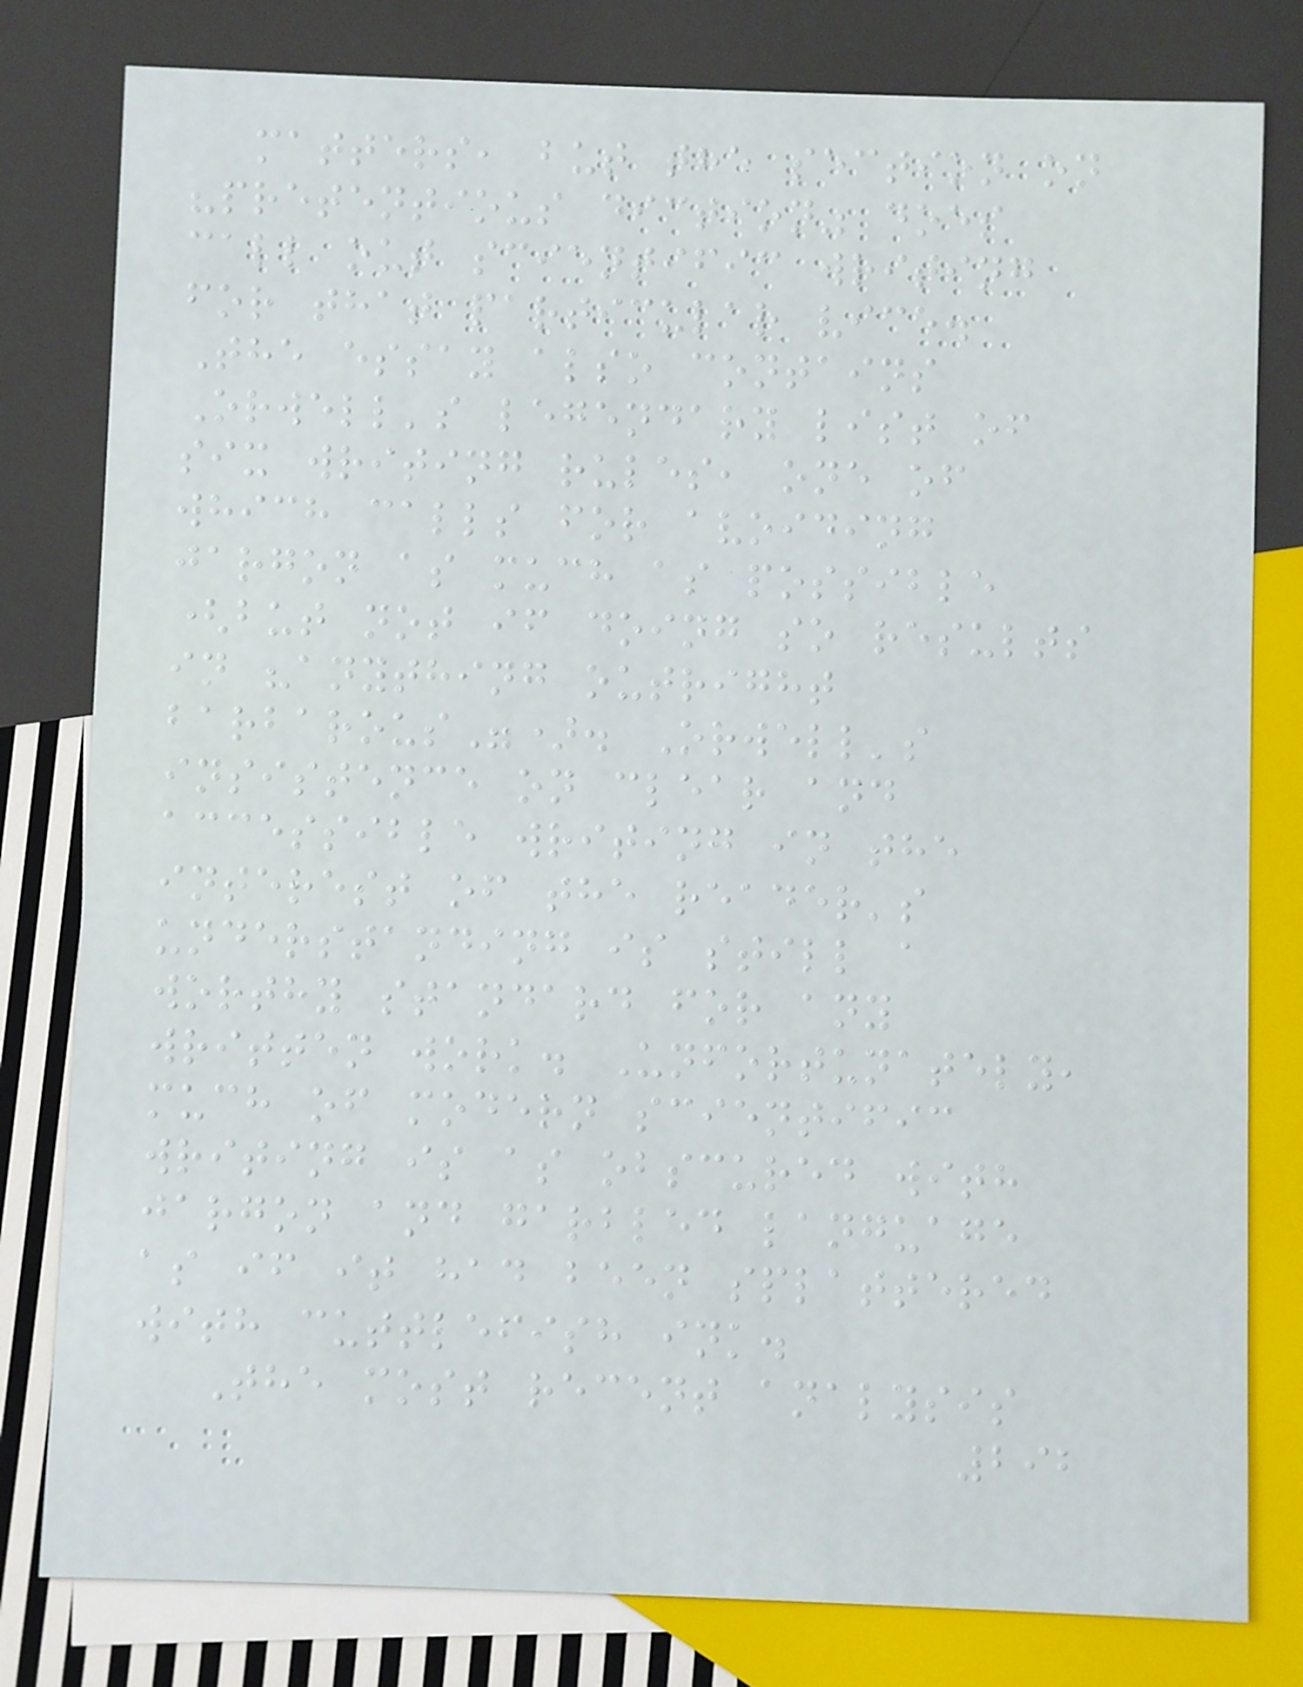matters, but the section on
"pretentious diction" does
call out scientific writing
for that particular vice.
The essay also contains
Orwell's legendary list of
six writing rules, one of
which calls for avoiding
jargon as much as possible
(but not if doing so results
in "anything outright
barbarous"). Orwell's
insistence on clear and
accessible writing in the
interest of the reader's
understanding is still a
worthy standard for any
written work. Unfortunately,
much of modern scientific
writing is as obscured with
jargon and garbled language
as if it had been splattered
with cuttlefish ink.
The most recent analysis
292
